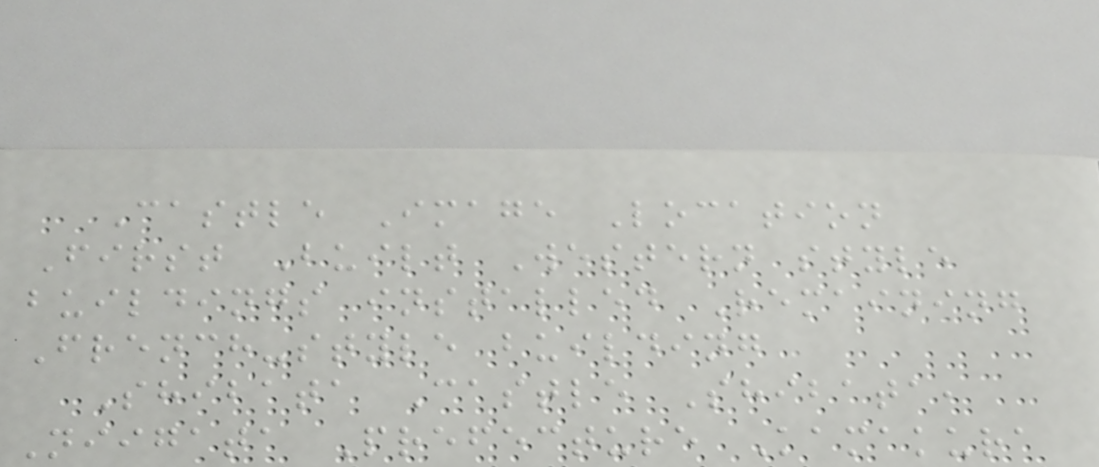Castle Image Location
First Built Western style
buildings installed Remaining
French-style building
Shibata Castle Shibata,
Niigata Prefecture Kamakura
